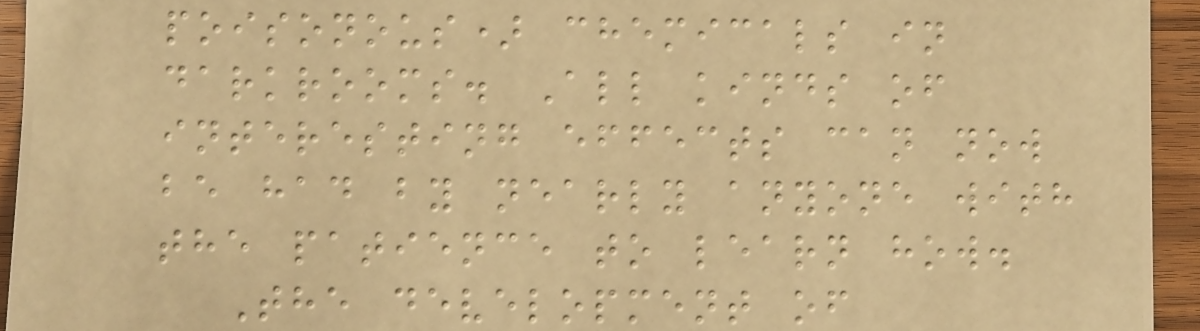poisonous) chemicals in
darkrooms. All kinds of
interesting effects can now
be had by nearly anyone with
the patience to learn how.
The development of
